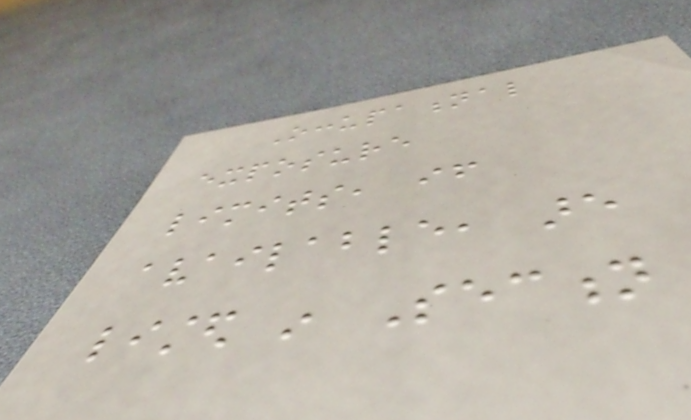Occupational
exposure
limits, if
available, are
listed in Section
